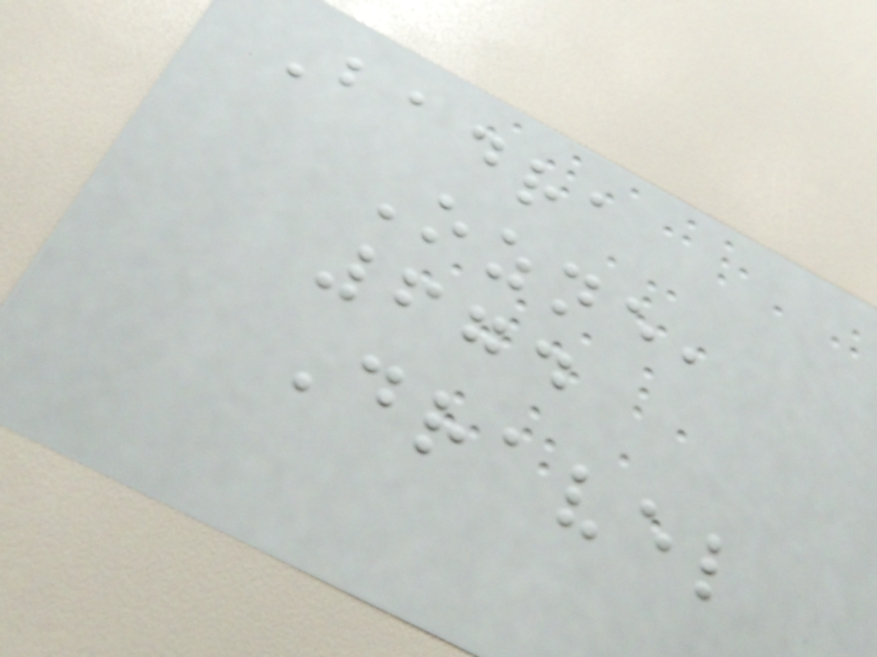Badra
Ozne,
674
Dravel
